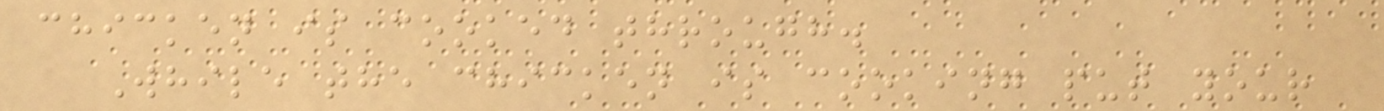chicken is cooked through.
While the chicken is cooking put your
